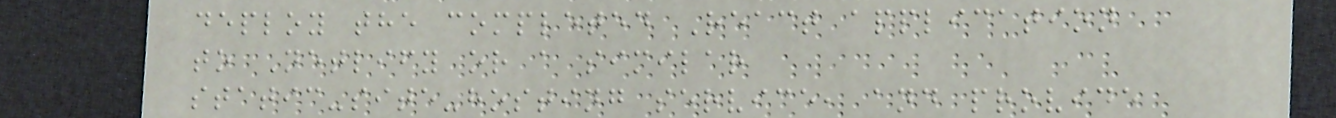deploy the completed React application
to Netlify or a similar
static-site-hosting service, and provide
